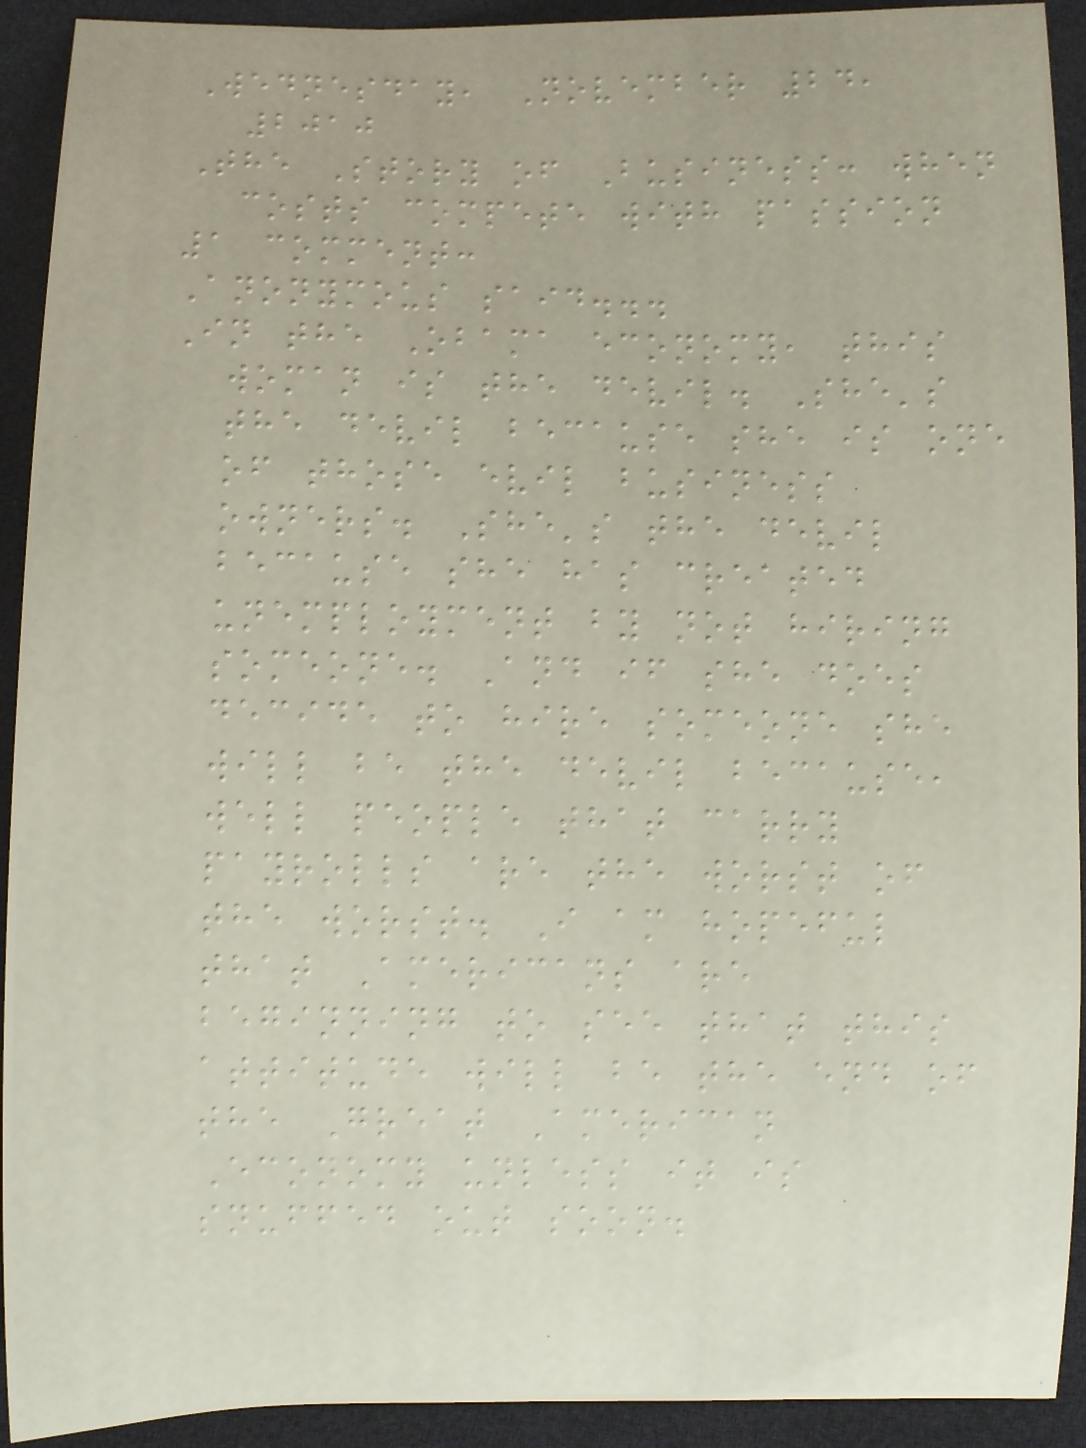Wednesday, November 24,
2010
The Story of Business: when
costs compete with passion
1 comment:
Anonymous said...
In the Obama economy, this
woman is the devil. She's
the devil because she is one
of those evil business
owners. She's the devil
because she has created
unemployment by not hiring
someone. And if she does
decide to hire someone she
will be the devil because,
well people that carry
payrolls are the worst of
the worst. I am hopeful
that Americans are
beginning to see that this
attitude will be the end of
the Great American
Economy unless it is
snuffed out soon.
